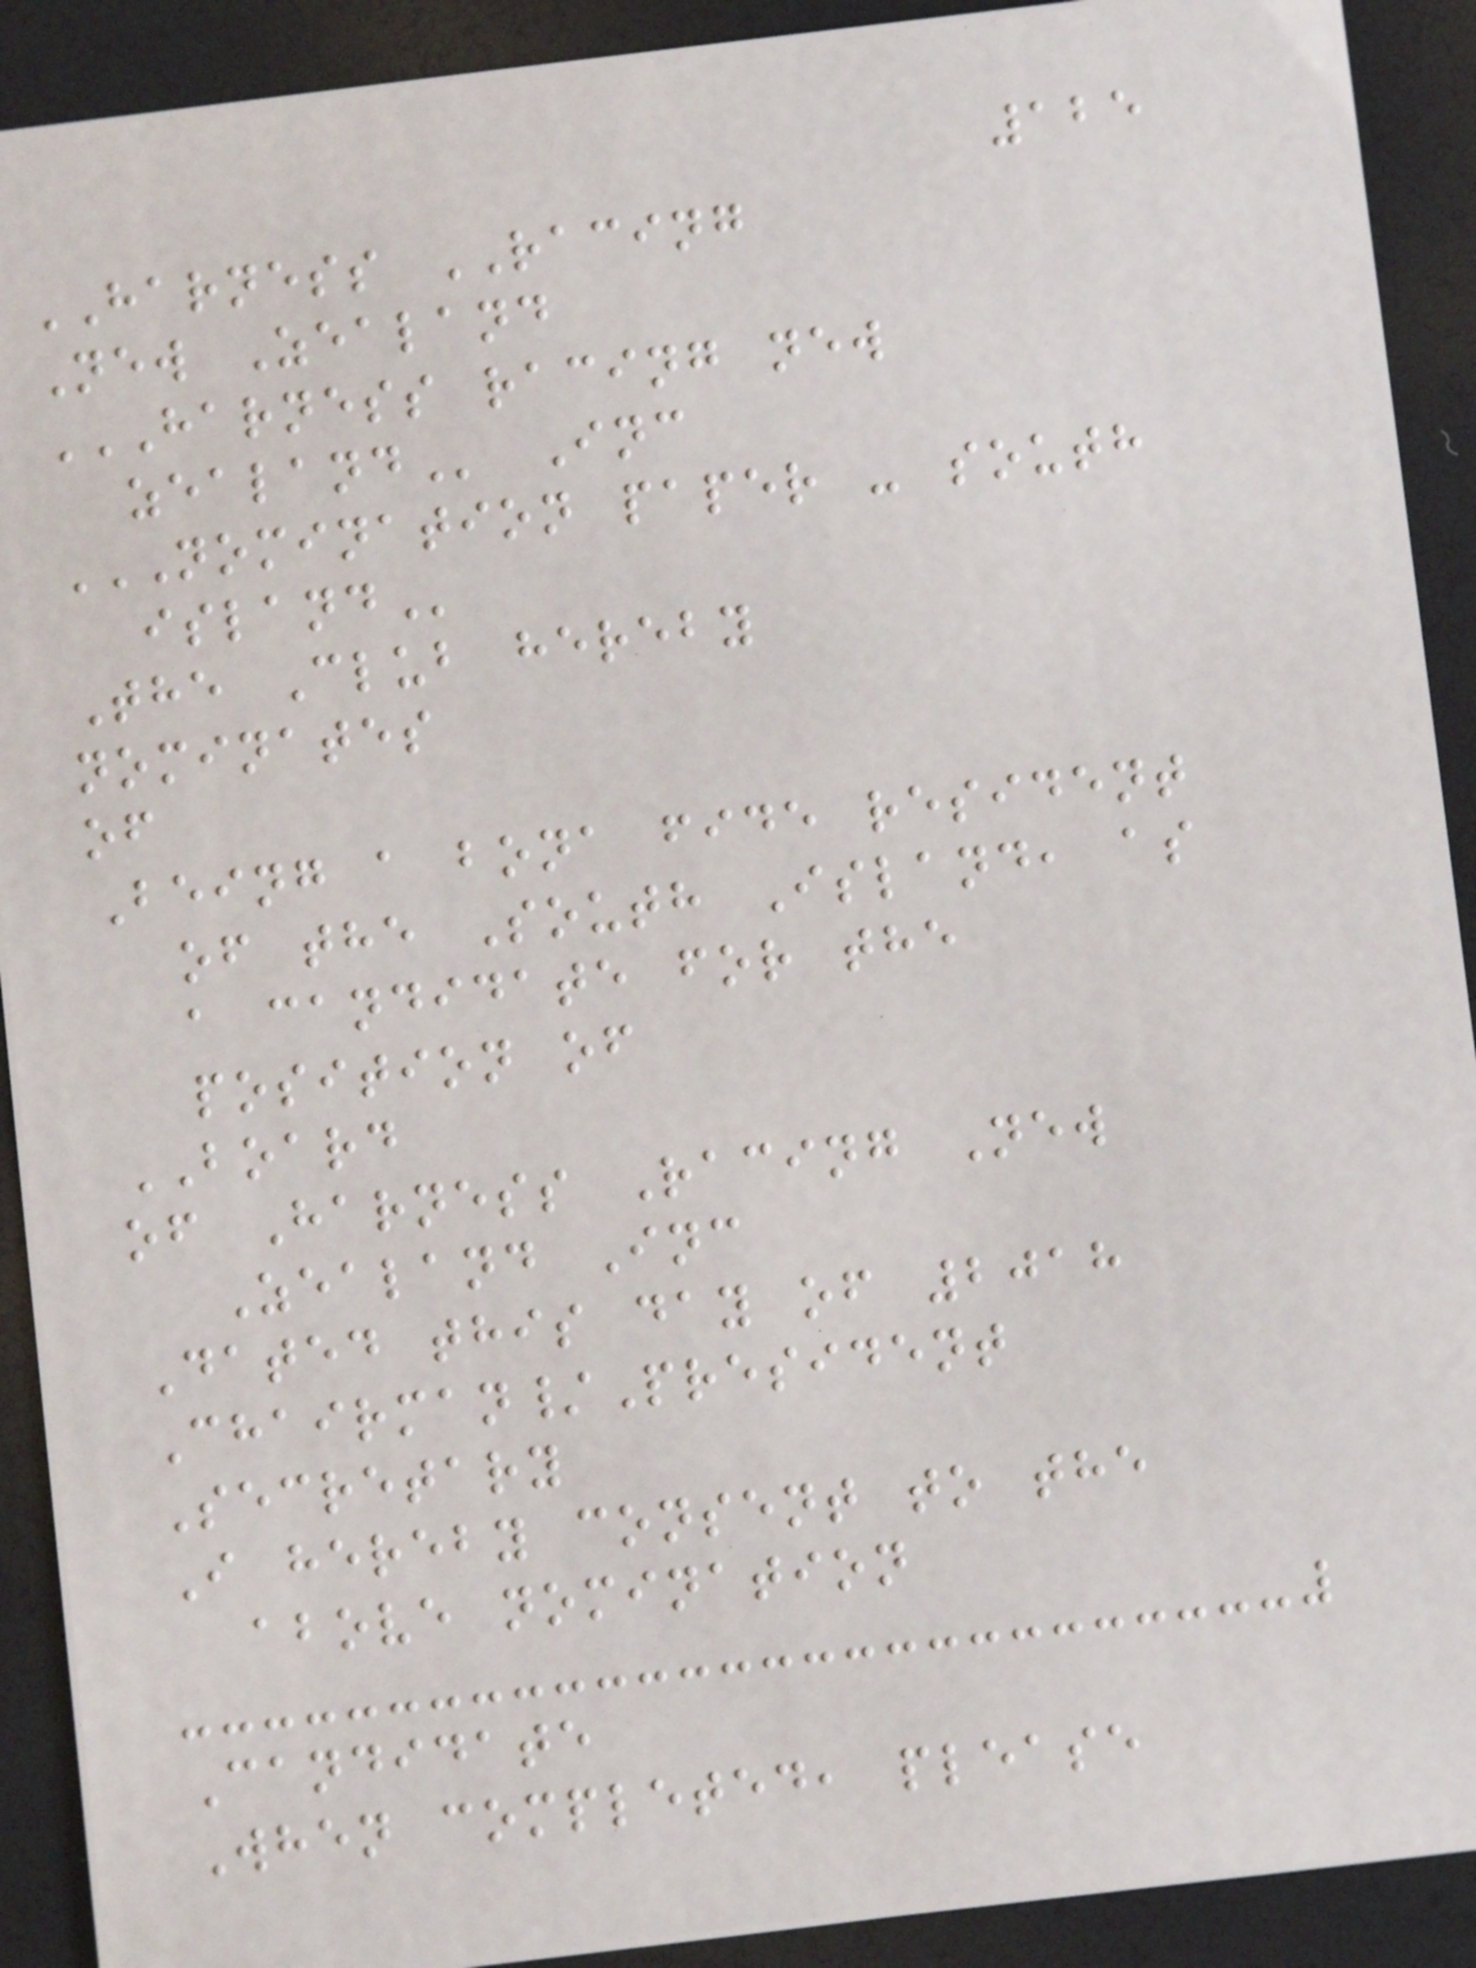125
HARNESS RACING
New Zealand
HARNESS RACING NEW
ZEALAND Inc
NOMINATION PAPER - SOUTH
ISLAND
The Club hereby
nominates
of
Being a bona fide resident
of the South Island, as
a candidate for the
position of
BOARD
of Harness Racing New
Zealand Inc
Dated this day of 2018
Chairman/President
Secretary
I hereby consent to the
above nomination
Candidate
When completed, please
